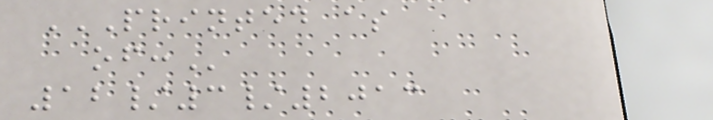PRINTED AS
OF:
12/3/2013
